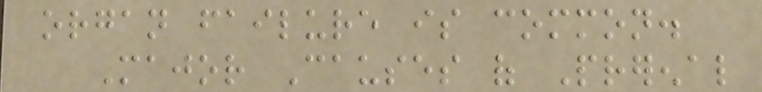organ failure is common.
Major Causes of Prerenal
